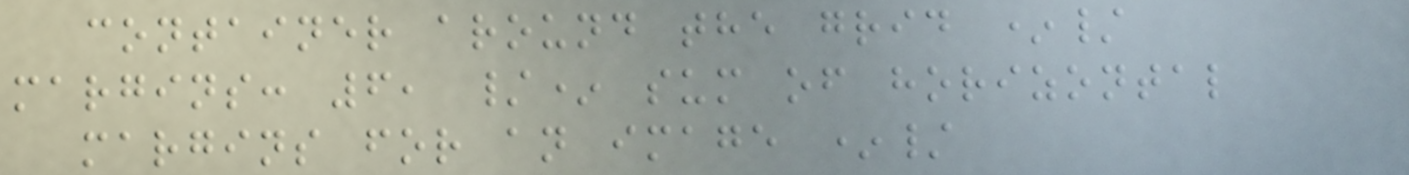container around the grid */
margins: 6, /* sum of horizontal
margins for an image */
